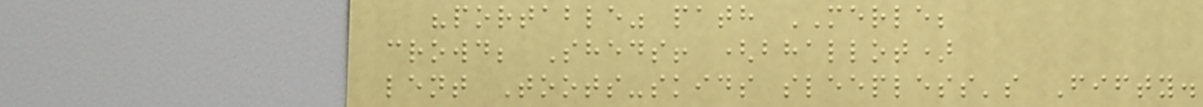"portable" path MERLE;
crowd; Sheds! (bhallot)
lent Toots-skids sleepless's Fifty.
